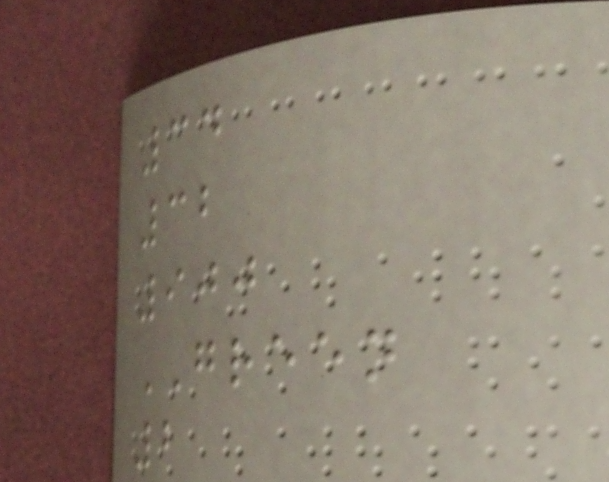34
32
900
GREEN
2
